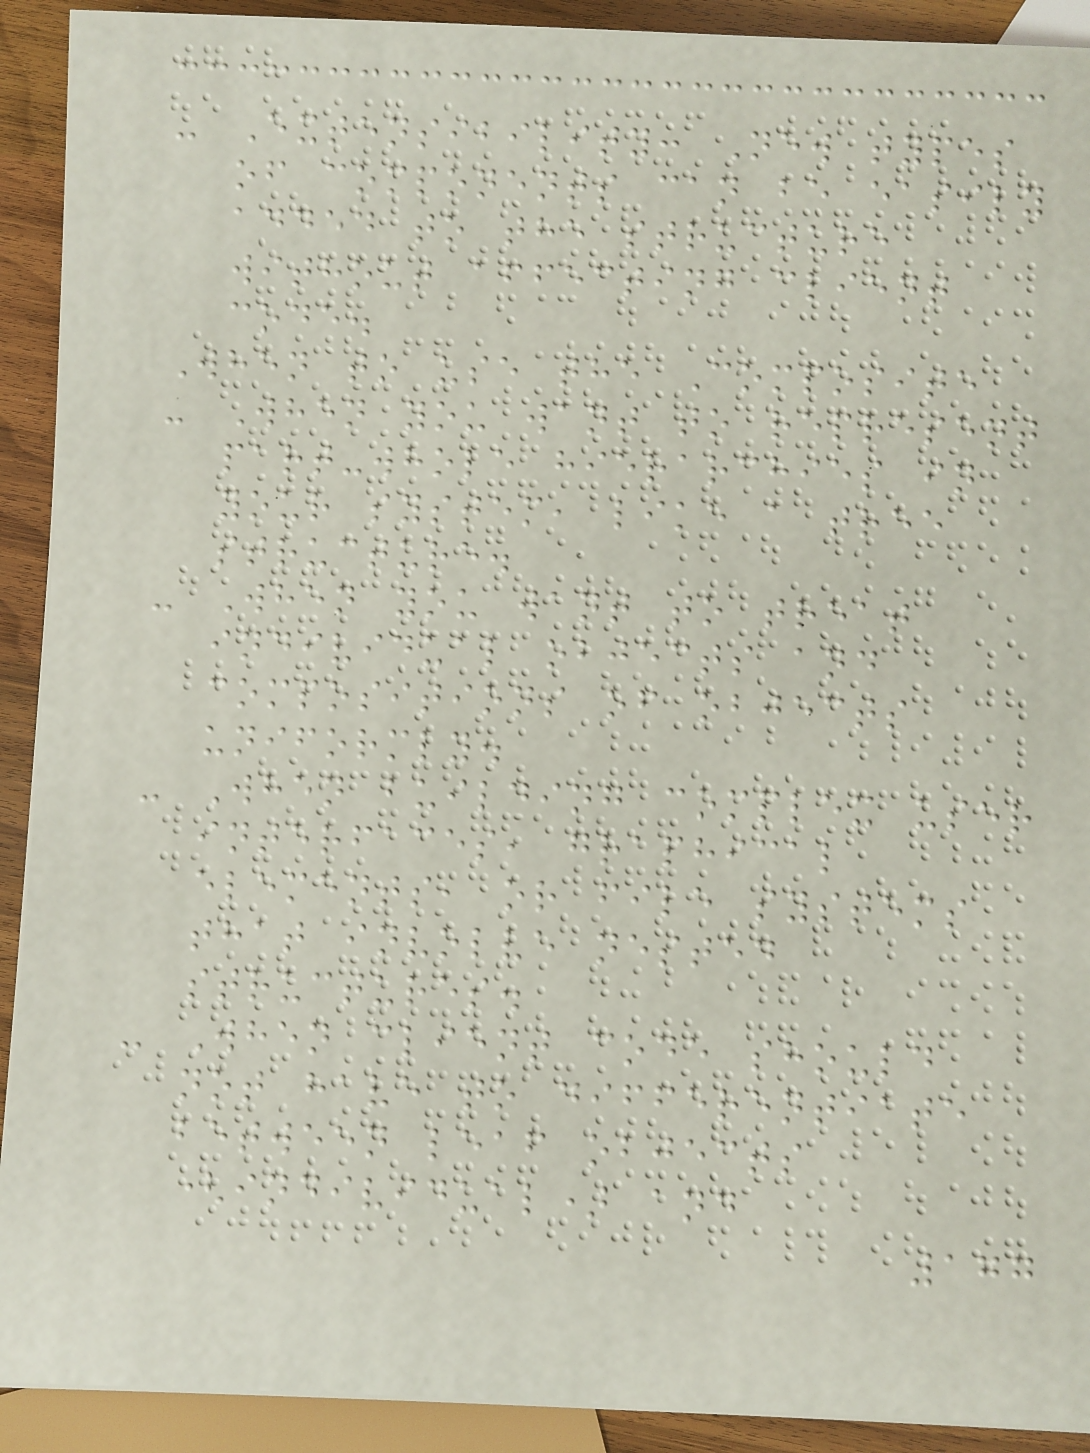- Extensibility: New types
of components can be easily
added to the structure
without affecting client
code.
When to use the Composite
- When you want to represent
part-whole hierarchies in
your system, like a tree
structure.
- When you want to treat
individual objects and
compositions of objects
uniformly.
- When building complex user
interfaces, graphical
elements, or file systems
that involve nested
structures.
- When client code should
not have to differentiate
between leaf objects
(individual) and
177
